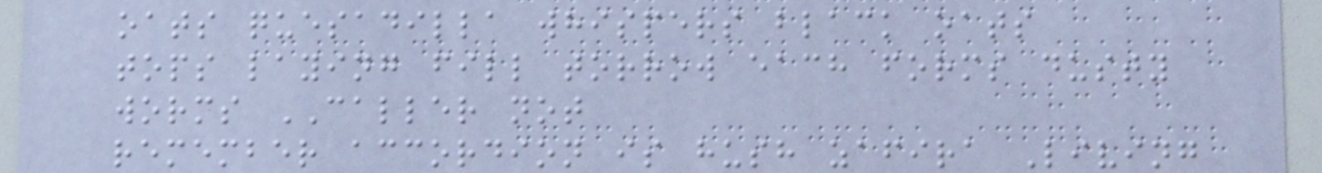oats quesadilla whispers black oats
tops laying fill torrow each forms dusty
worms CALLER not
remember accordion is hush zafira Living
